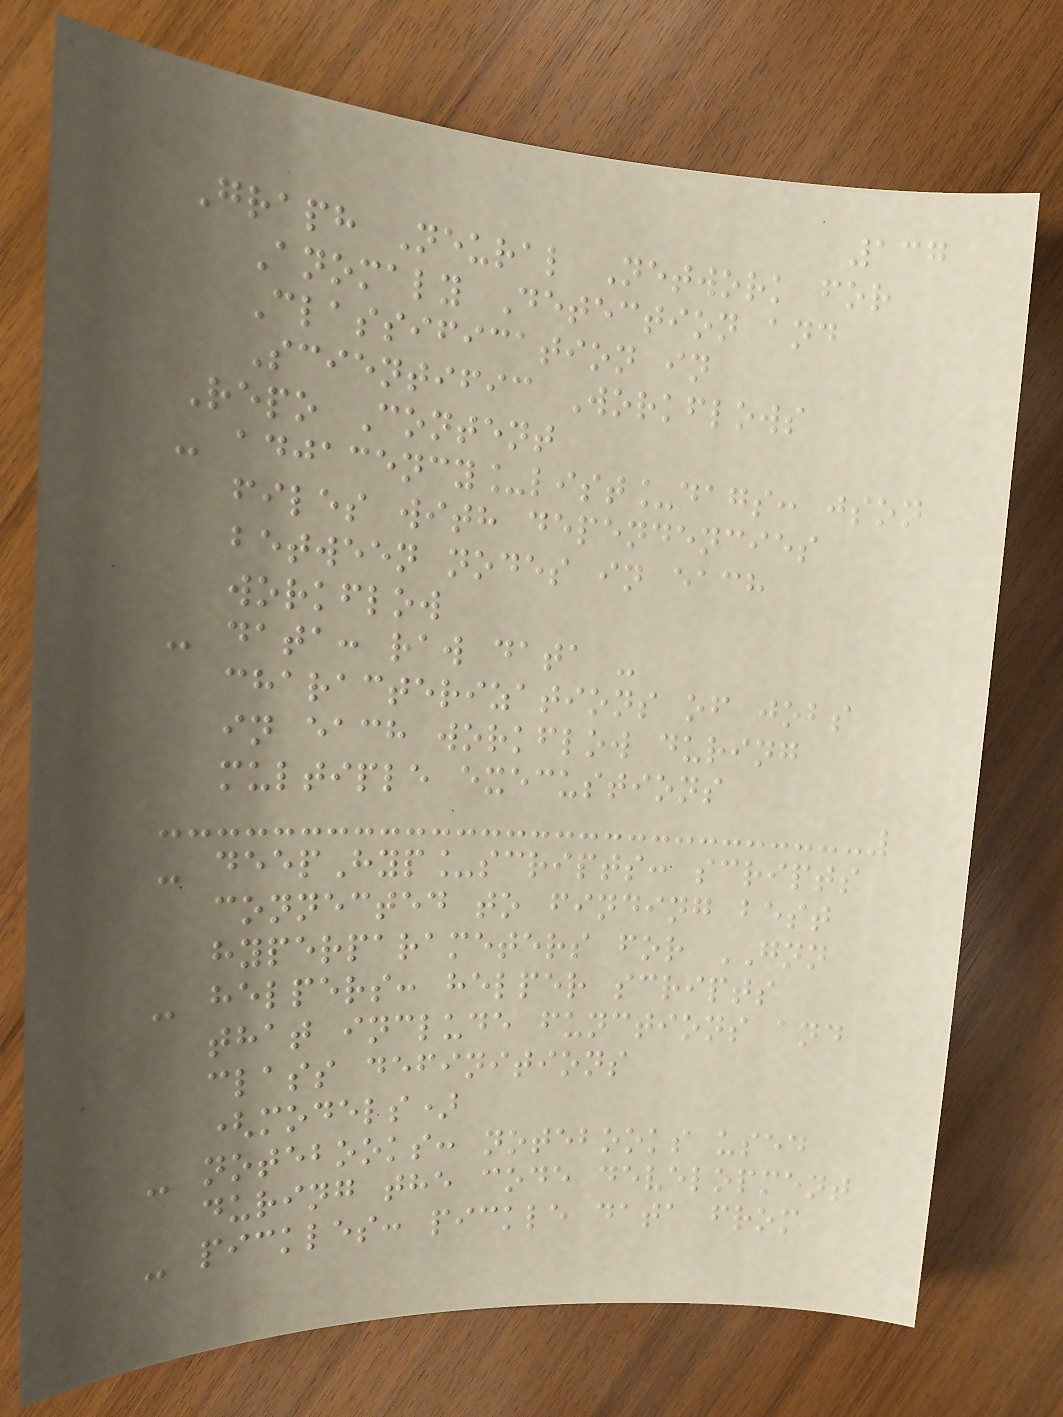137
Graph Neural Network for
Anomaly Detection and
Classification in
Scientific Workflows
Repo Content
- adjacency_list_dags: json
files with dependencies
between nodes in each
workflow
- data: raw data -
characterizations of jobs
in each workflow during
multiple execustions
- deepHyp_scripts: scripts
connected to finding best
hyperparameters for GNN
- helpers: helper scripts
that include functions and
class definitions
(models)
- notebooks: notebooks used
during the code development
- pickles: pickle data from
